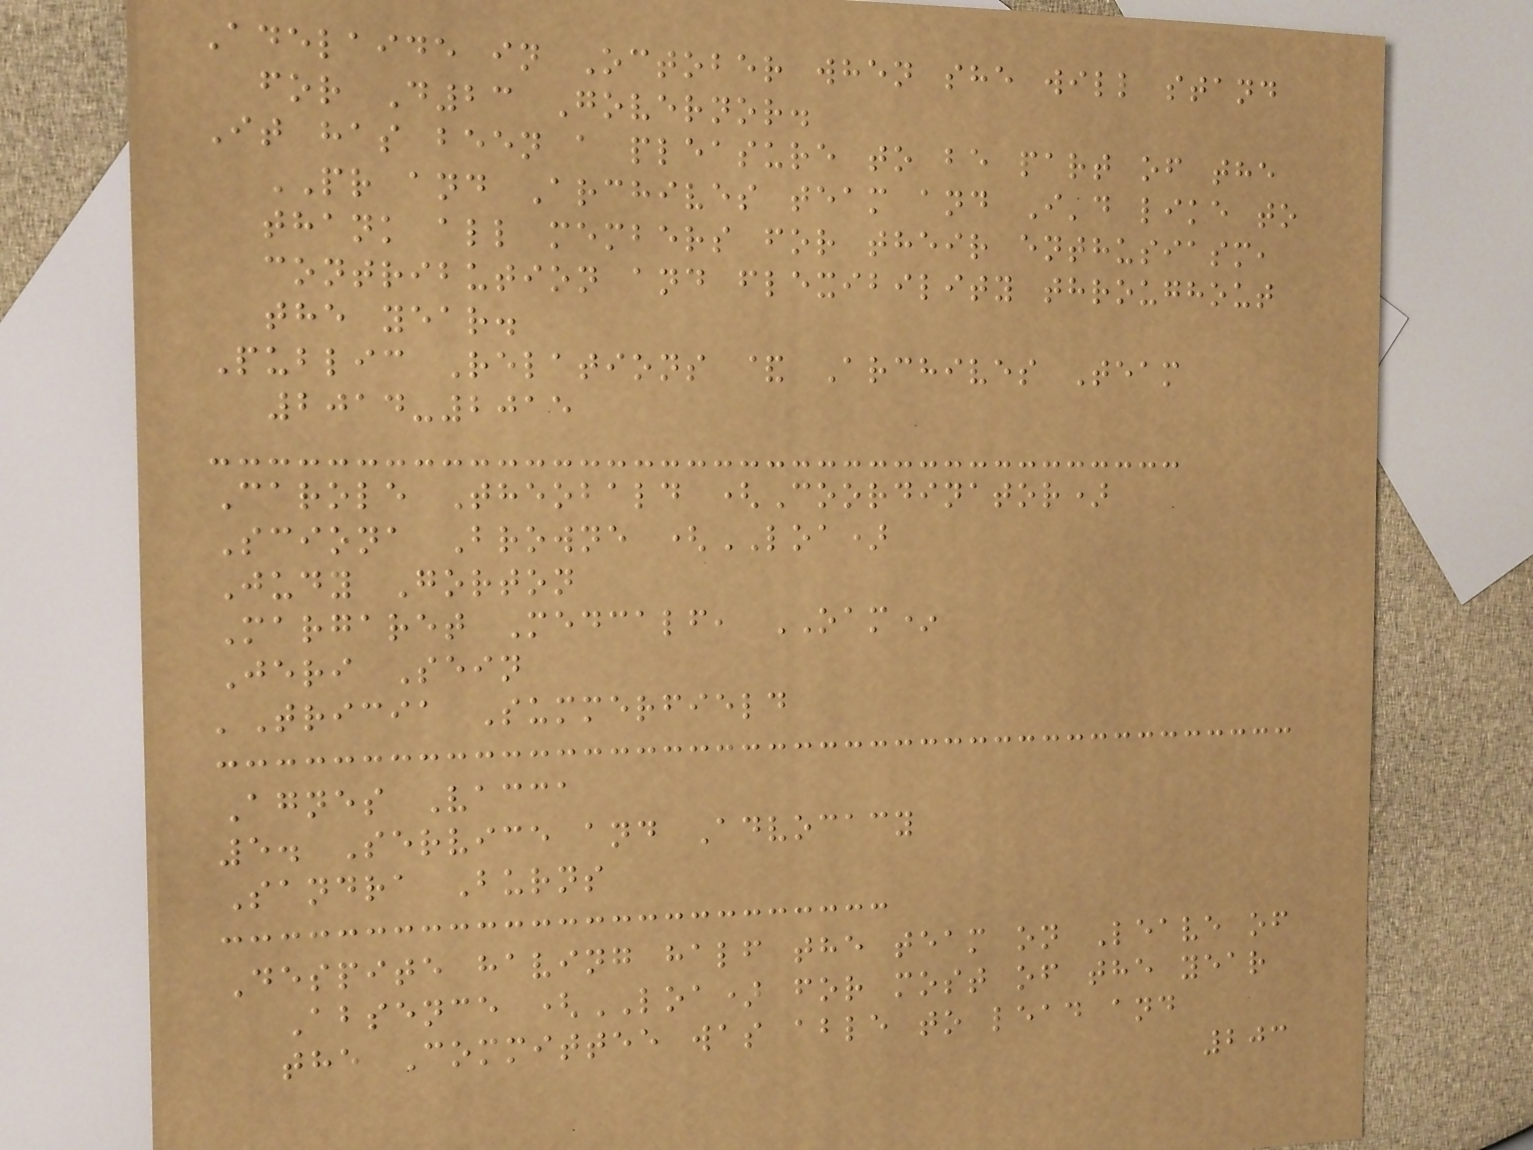Adelaide in October when she will stand
for D23 Governor.
It has been a pleasure to be part of the
PR and Archives team and I'd like to
thank all members for their enthusiasm,
contribution and flexibility throughout
the year.
Public Relations & Archives Team
2014-2015
Carole Theobald (Coordinator)
Sciona Browne (LOA)
Judy Gorton
Margaret Medcalf, OAM*
Jeri Sein
'Tricia Summerfield
Agnes Vacca
5. Service and Advocacy
Sandra Burns
Despite having half the team on Leave of
Absence (LOA) for most of the year
the Committee was able to lead and
203
